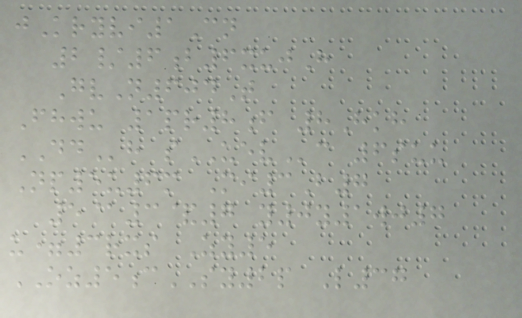jKryvi1Cn
2/6b6xujH
GvN604T
Fhwu 1pr8f 8Hkh
DDh sUEVc 6suu
Np5u6m Mi3B7
5@3&7 y0y1wj7
u=3rxs Zy5
OZ5cSY2p L37
